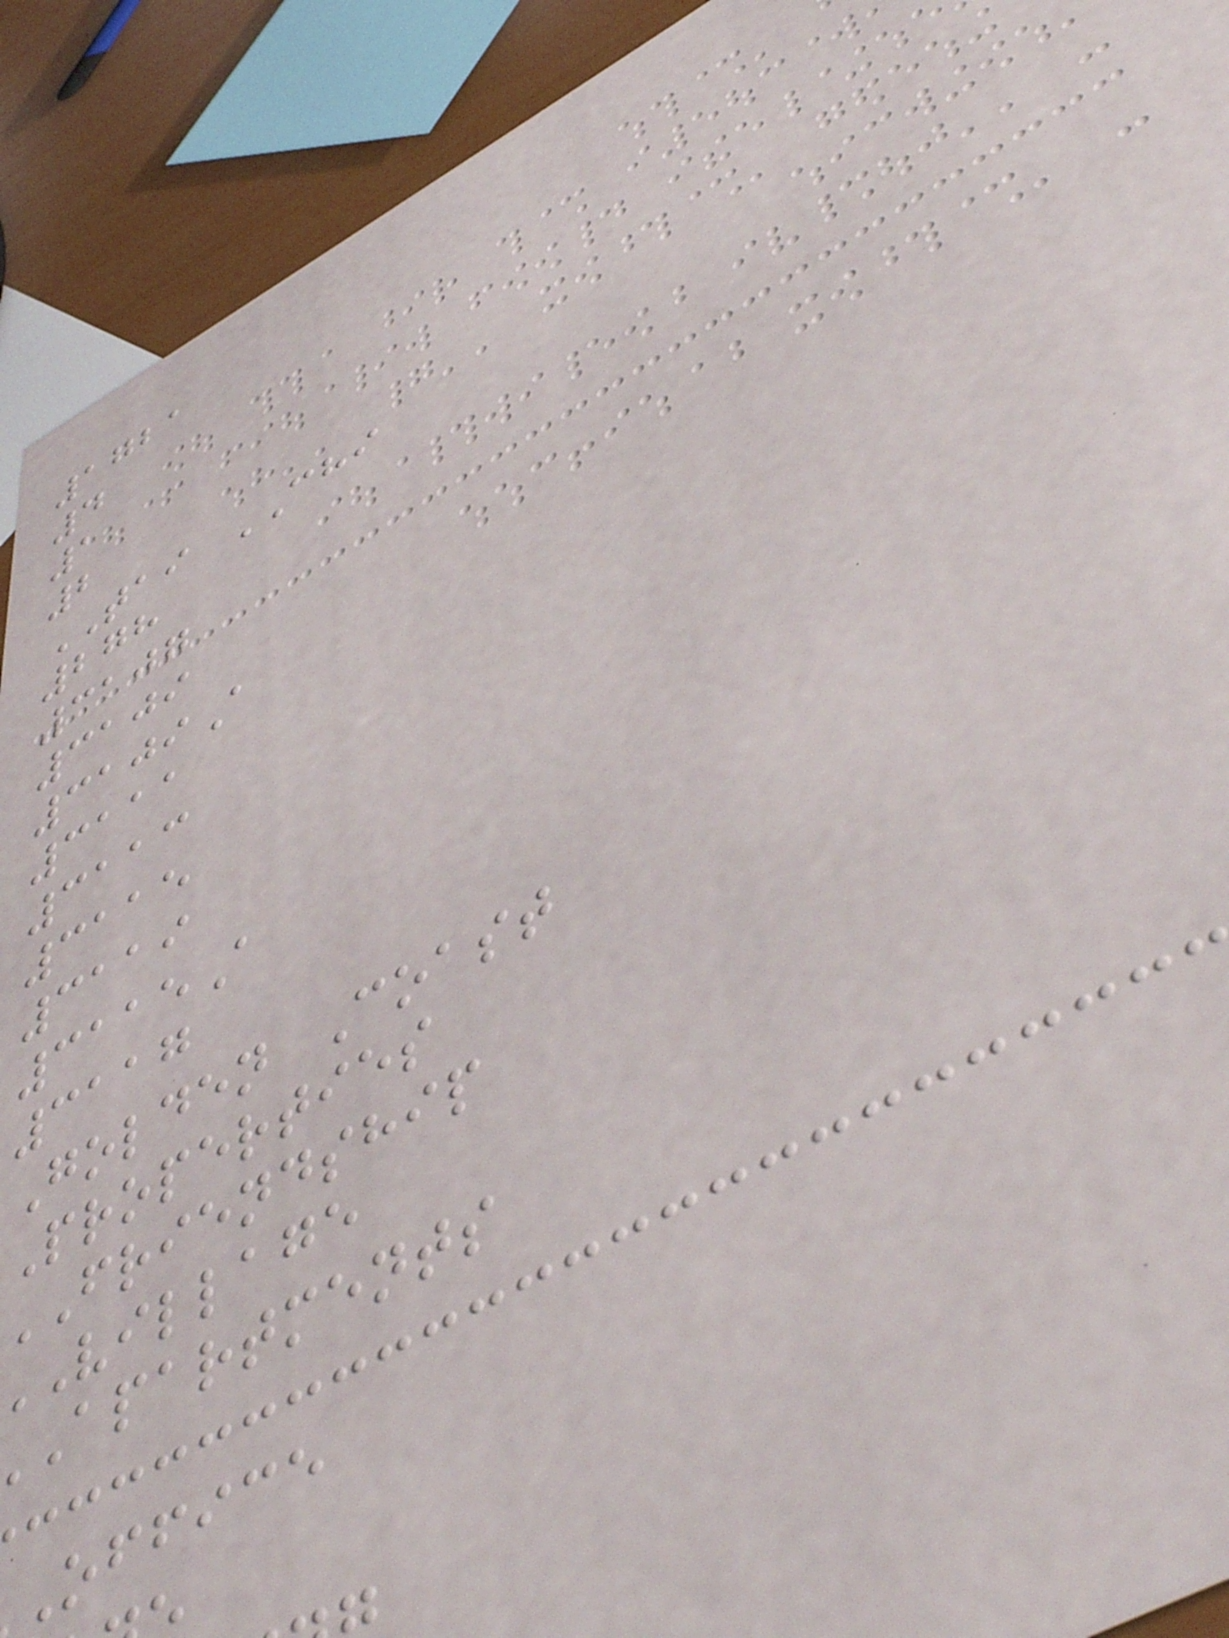1721
4
1
2
TAI CHI
278
3107
3109
3109A
3111
3113
3115
3119
3115A
3117
Golden Coast
Properties
FRIENDSHIP
village
apartments
office
